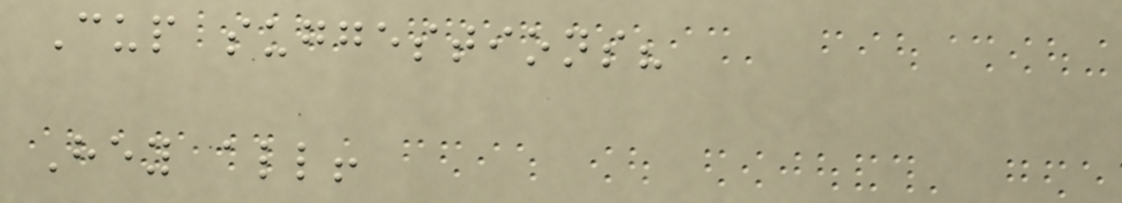Cup suggestions?
Hey all!
